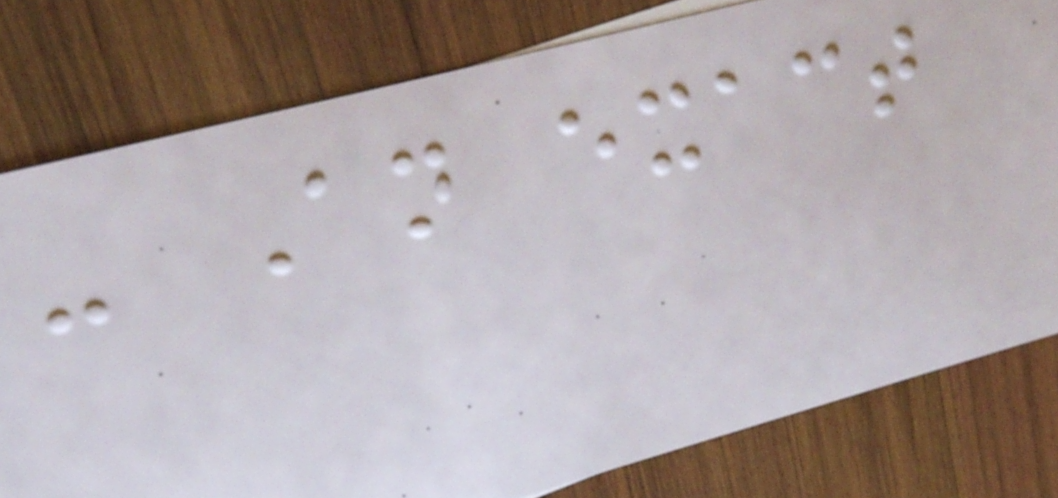- An exact
